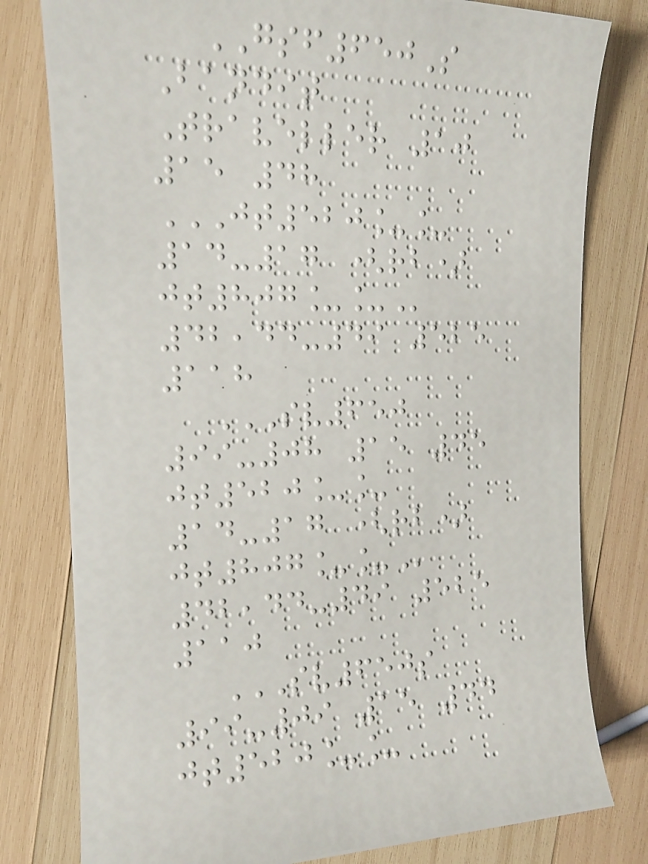GSF650S
Bandit
Traveller 10
15 48
JT520__
14-17 (RB)
JT807__
42,44-49 525
118
SV650
99-08 15 45
JT520__
14-17 (RB)
JT807__
42,44-49 525
110
SV650S
99-09 15 44
JT520__
